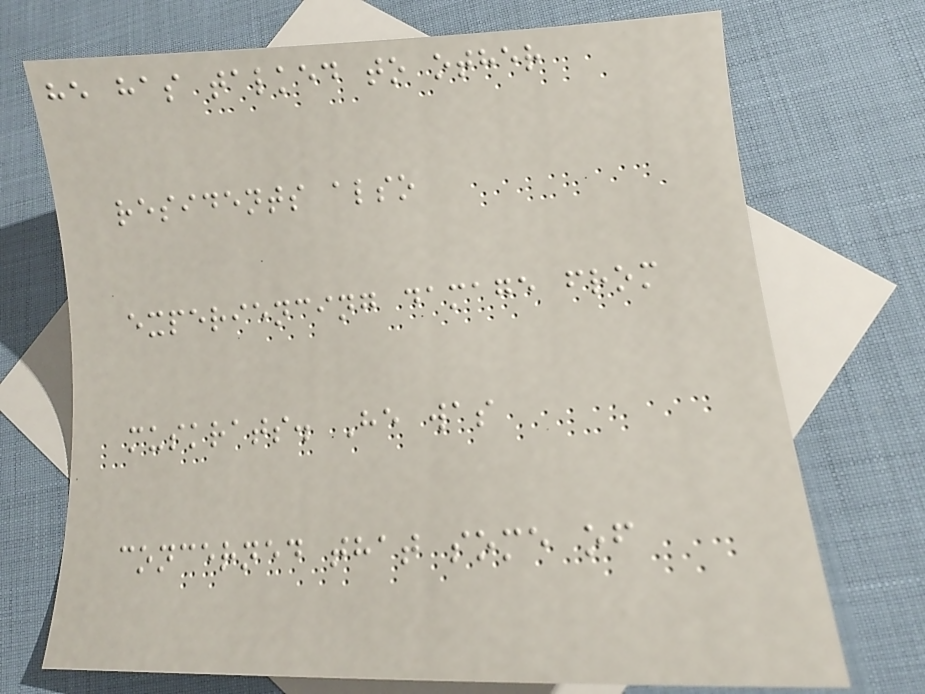he has talked to other
residents also
experiencing damage from
muskrats. He was
concerned that some of
